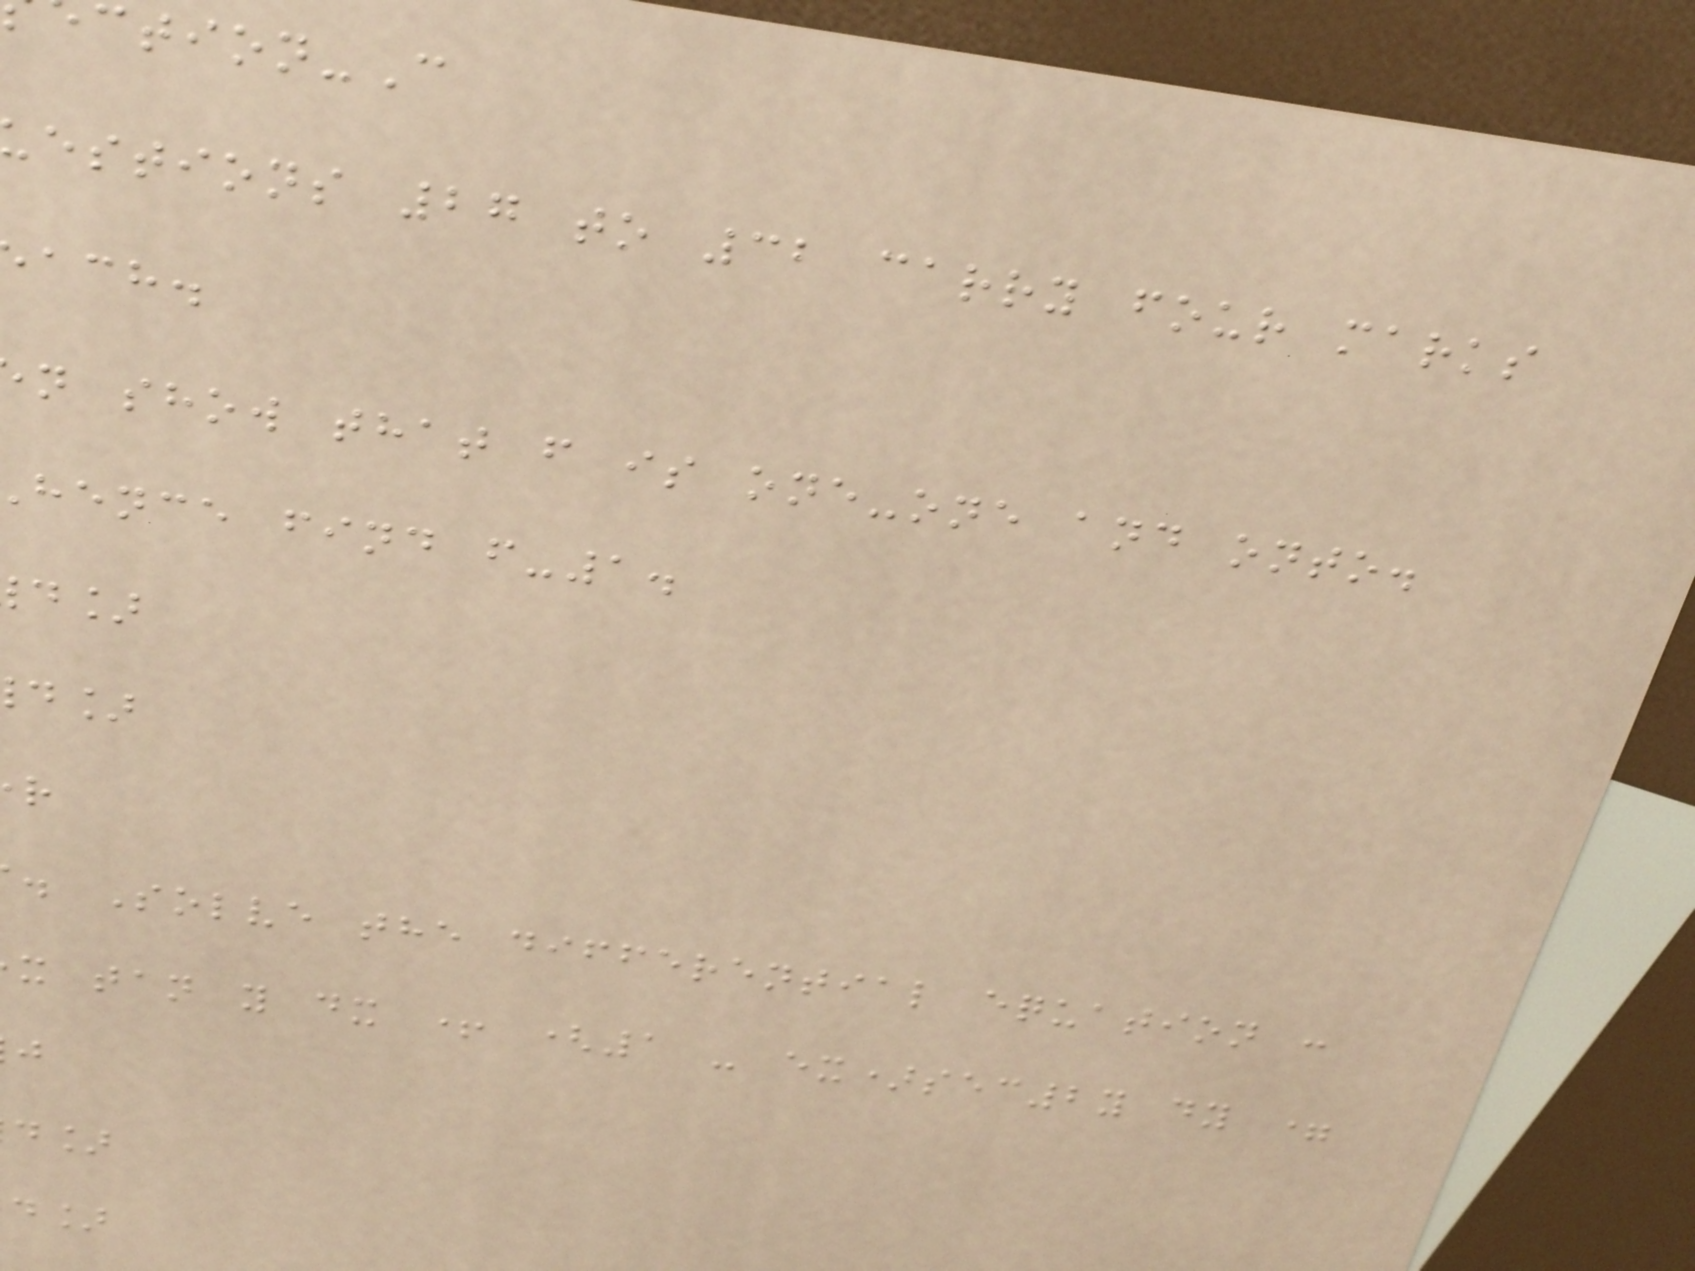estions 27 to 32 carry four marks
ach.
n show that f is one-one and onto.
hence find f-1.
. Solve the differential equation :
x tan y dx + (1 - ex)sec2y dy =
